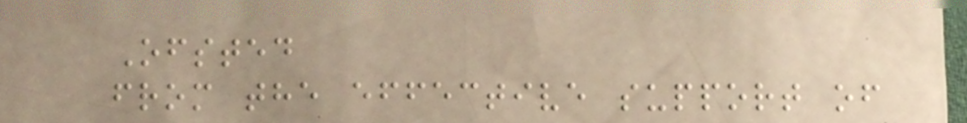Ofsted
from the effective support of
